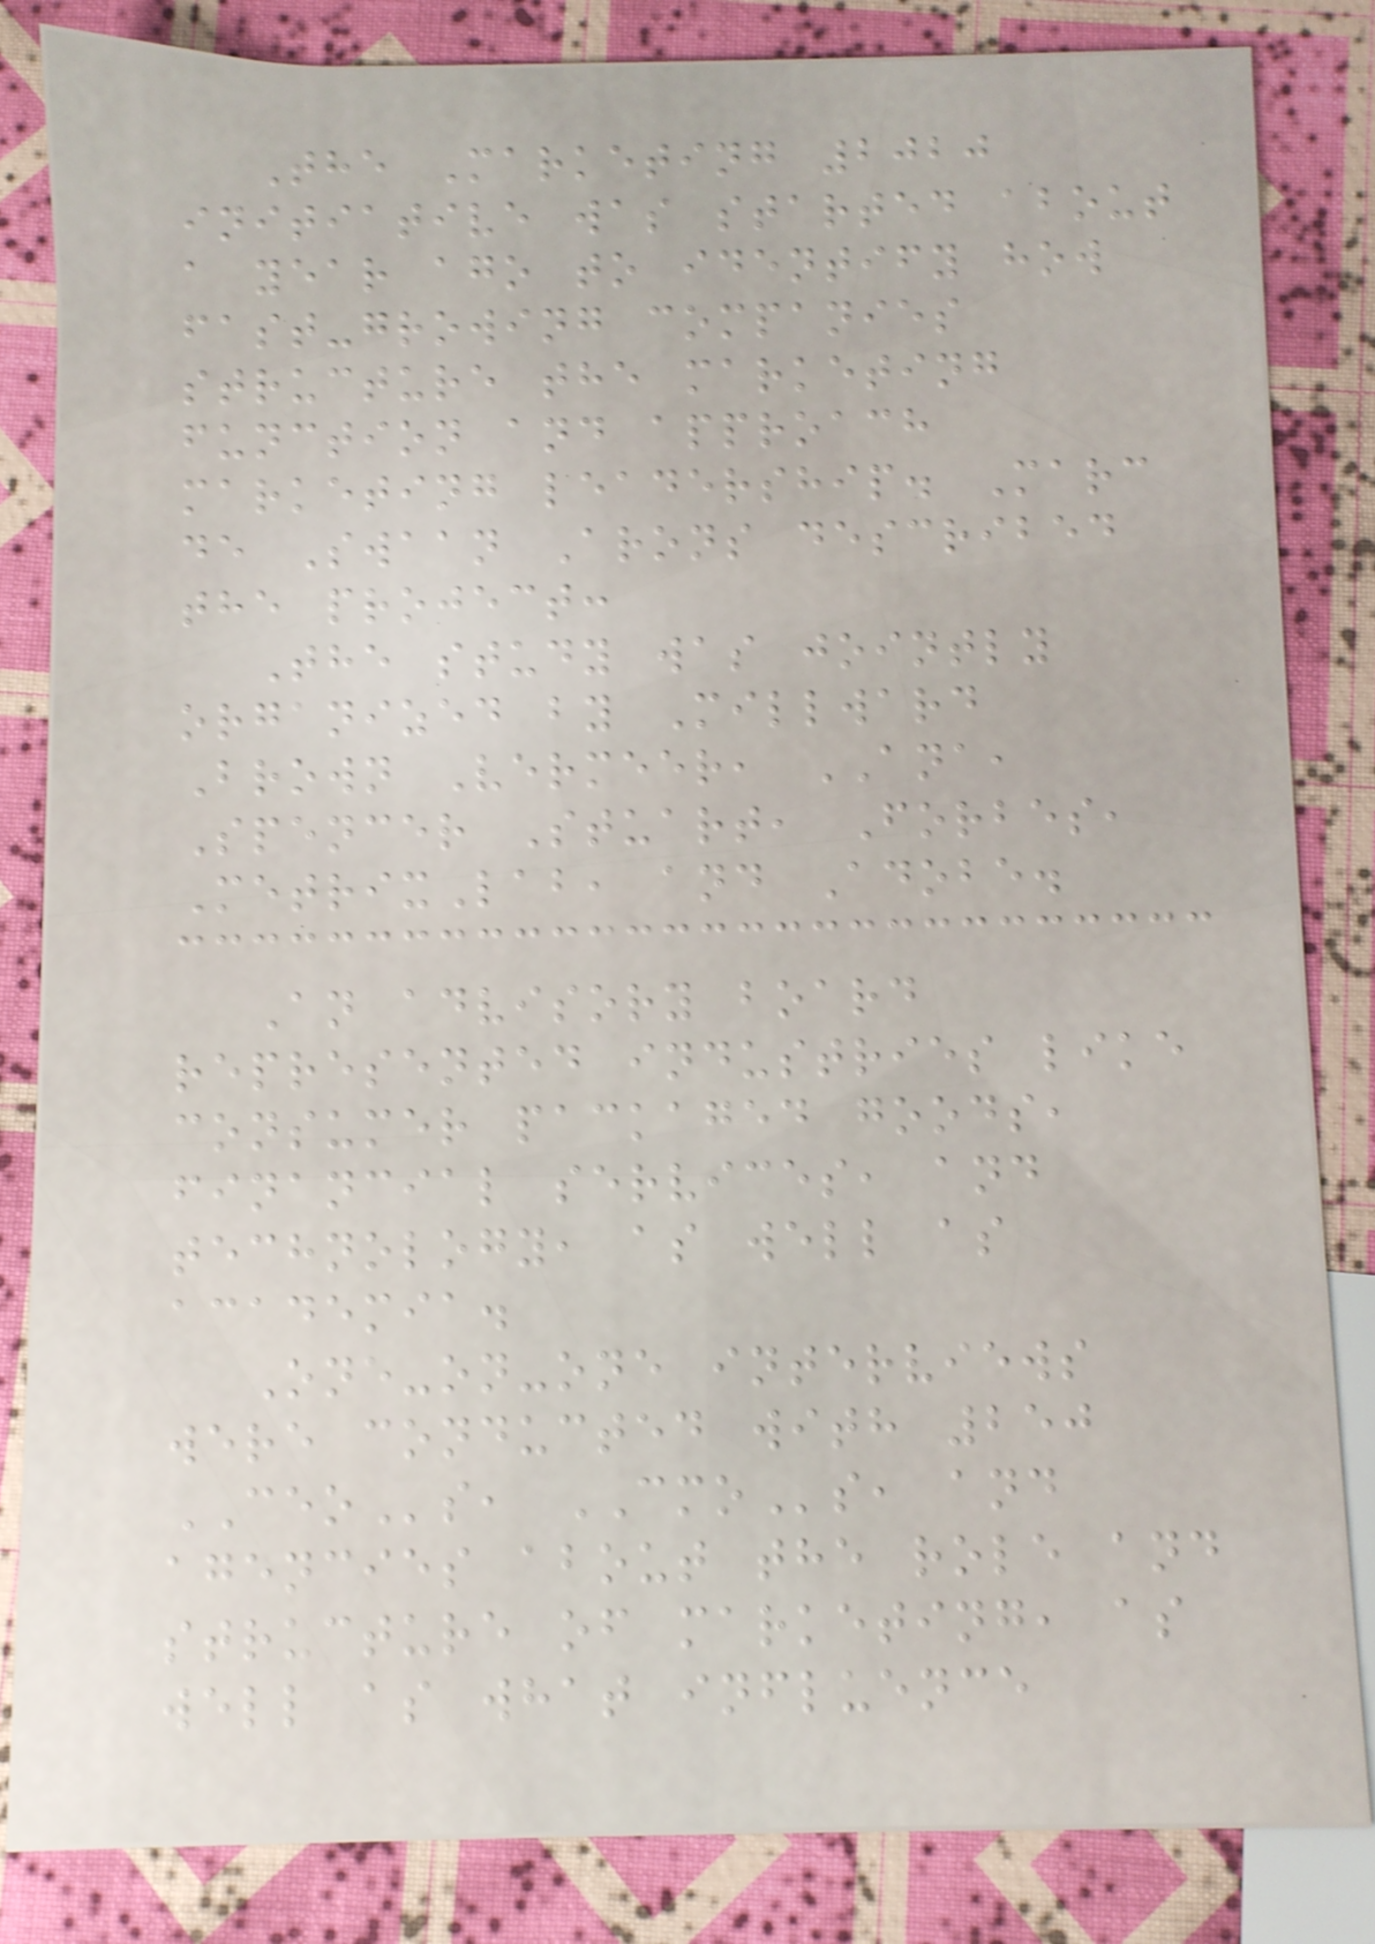The Marketing 2020
initiative was started about
a year ago to identify how
fast-growing companies
structure the marketing
function and approach
marketing leadership. Marc
de Swaan Arons described
the project:
The study was jointly
organized by Millward
Brown Vermeer, ANA,
Spencer Stuart, Forbes,
MetrixLab, and Adobe.
An advisory board
represented industries like
consumer packaged goods,
financial services, and
technology, as well as
academia.
One-on-one interviews
were conducted with 250
CEOs, CMOs, and
agencies about the role and
structure of marketing, as
well as what influence
